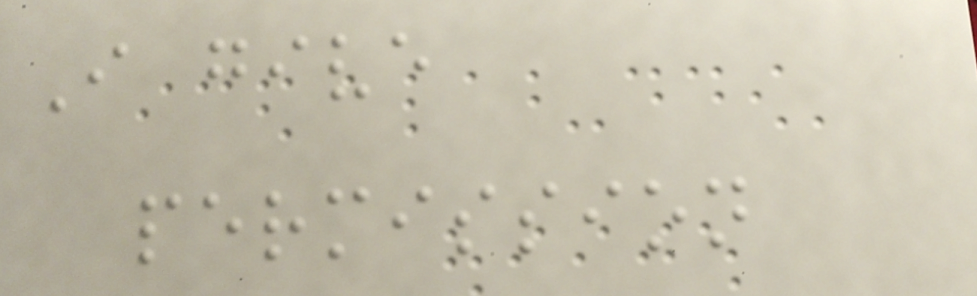I give
permission
